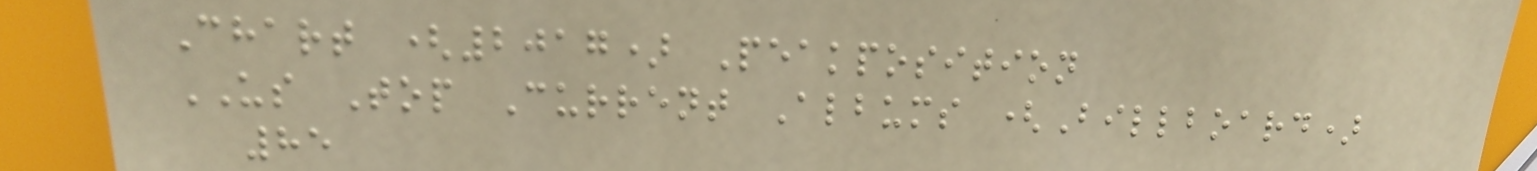Chart (2017) Peakposition
US Top Current Albums (Billboard)
85
